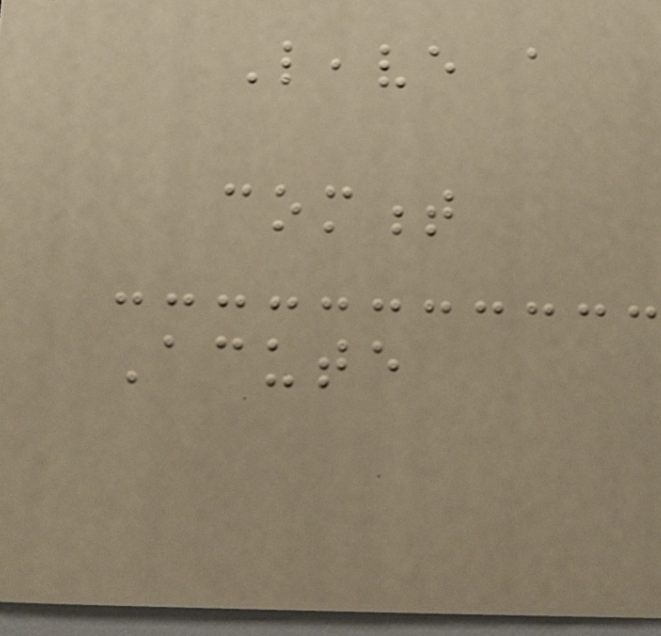Leave a
comment
Acute
